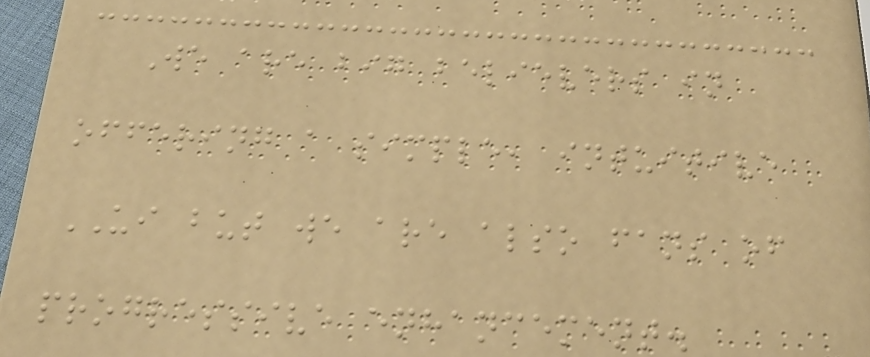We are big believers in
offering a simple, intuitive
UI but we are also fans of
progressive enhancement.
